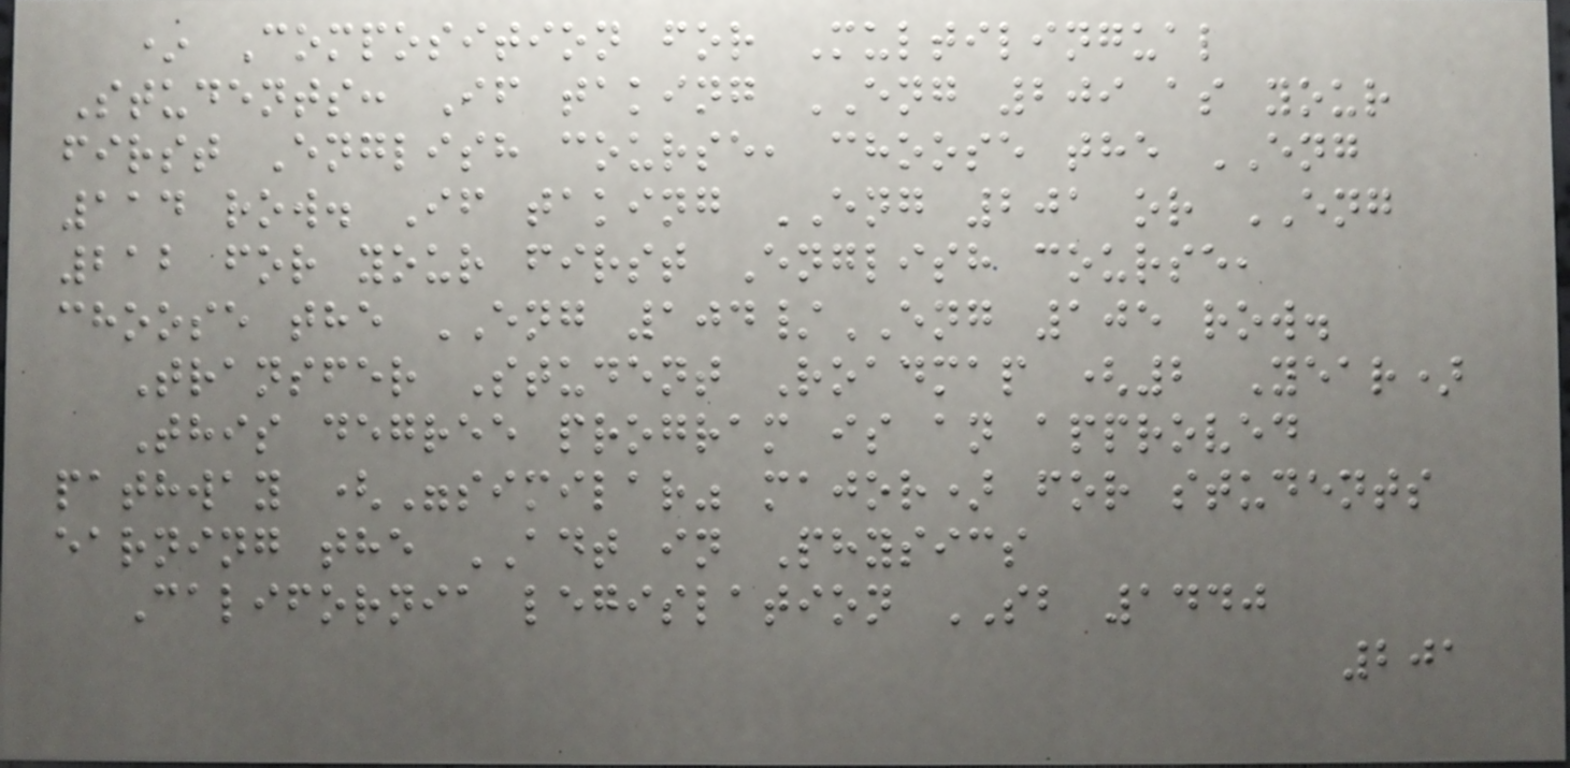* Composition for Multilingual
Students: If taking ENG 209 as your
first English course, choose the ENG
114 row. If taking ENG 201 or ENG
212 for your first English course,
choose the ENG 104/ENG 105 row.
Transfer Student Roadmap (2 Year)
This degree program is an approved
pathway ("similar" major) for students
earning the ADT in Physics
California legislation SB 1440
201
